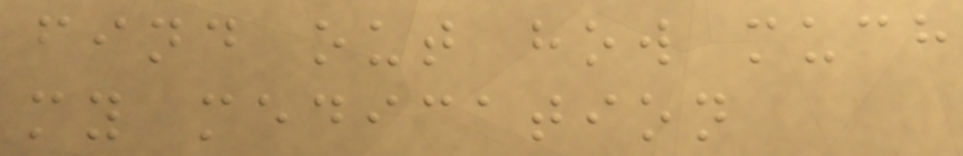find out how much
my medication
